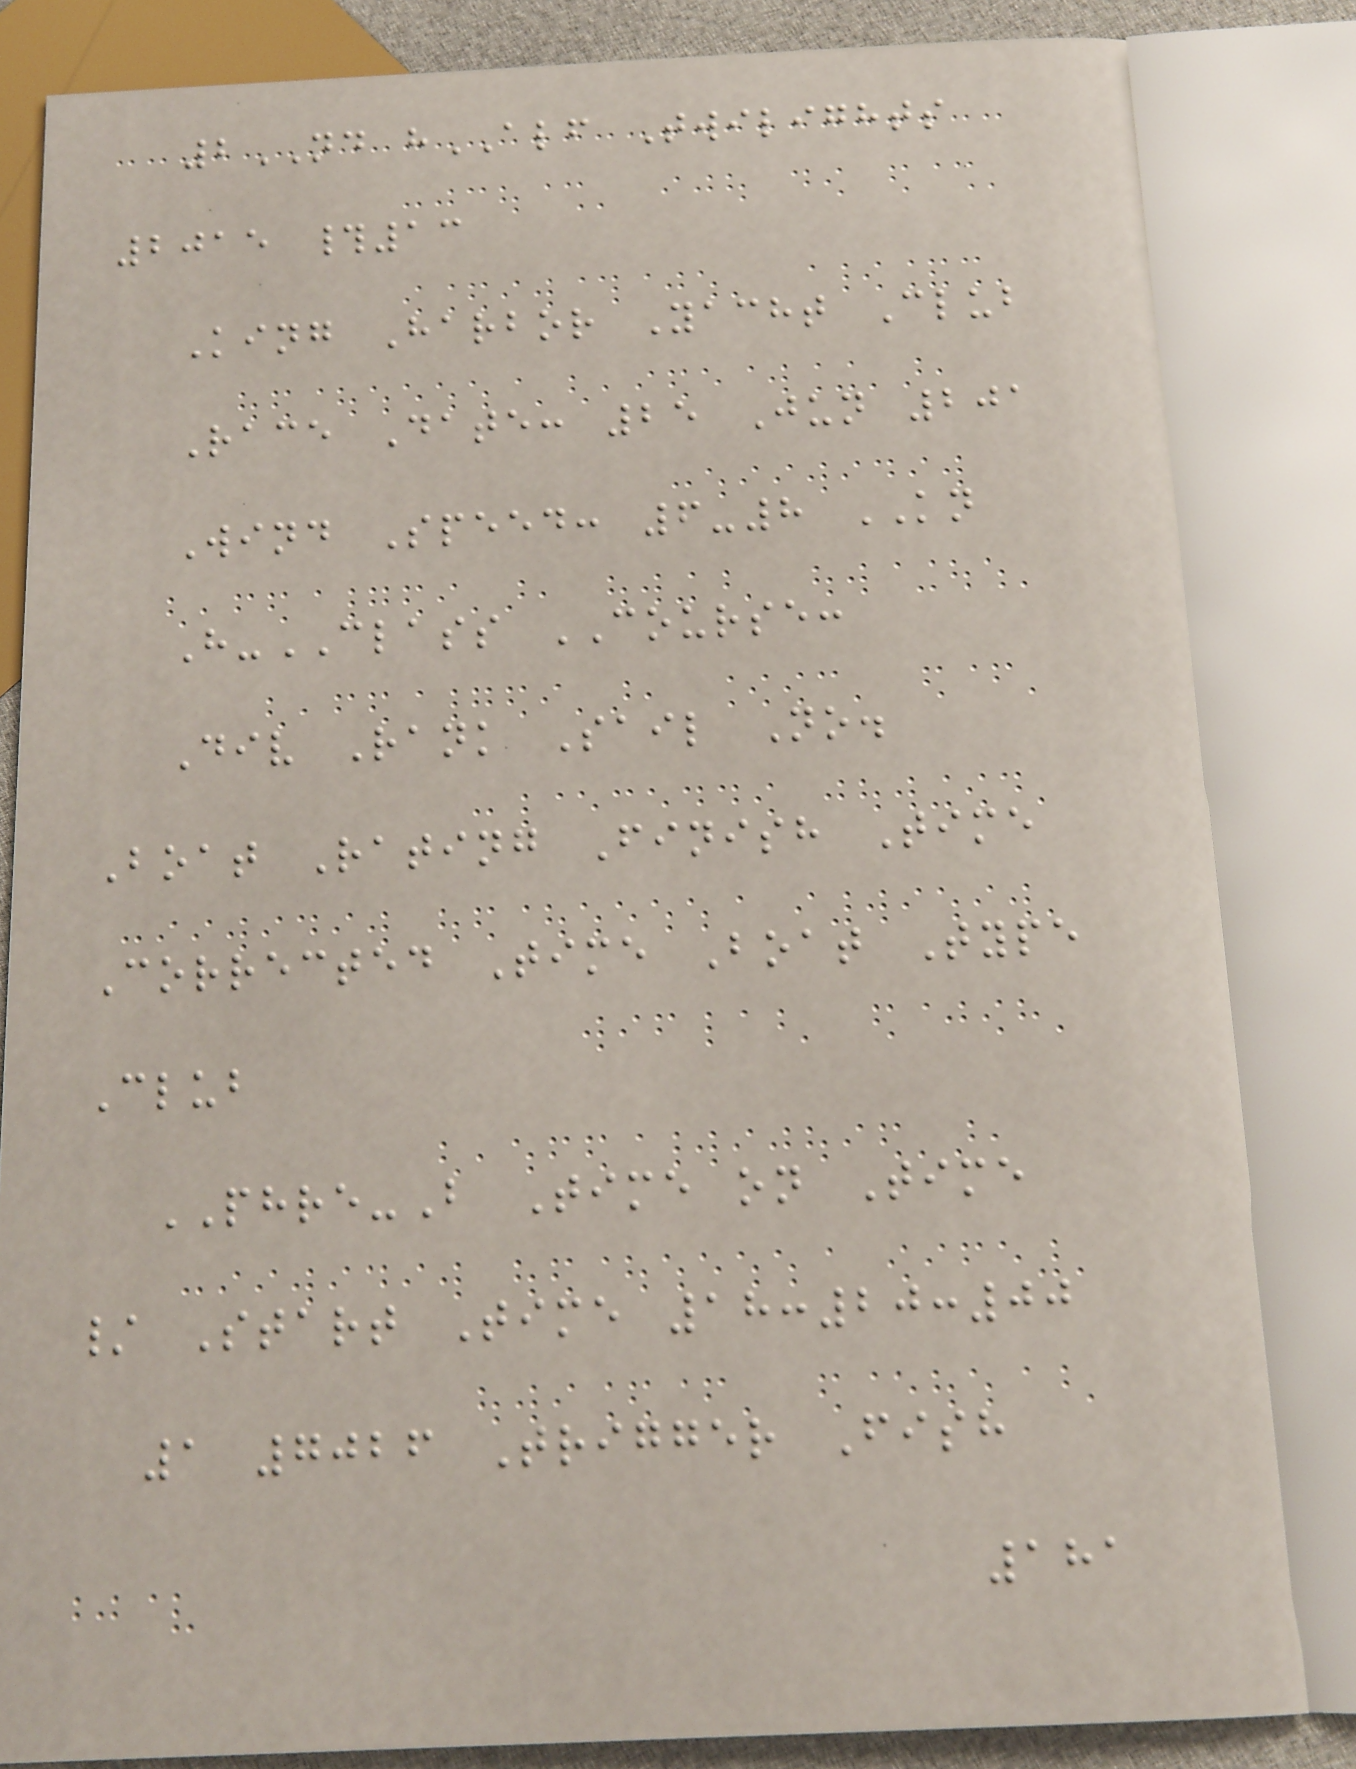2ND hALF Twilights
2015 #13
King Harbor Yacht Club
Race Date: 25 Jun 201
Wind Speed: 6-8 KN
H-CLASS COURSE:
Div Rank Sail No.
Boat Rating Finish Time
Corrected Time Boat Type
Club
PHRE-B Time on Time
/ Start Time 18:20:00
1 7026 Trigger Fish
181
